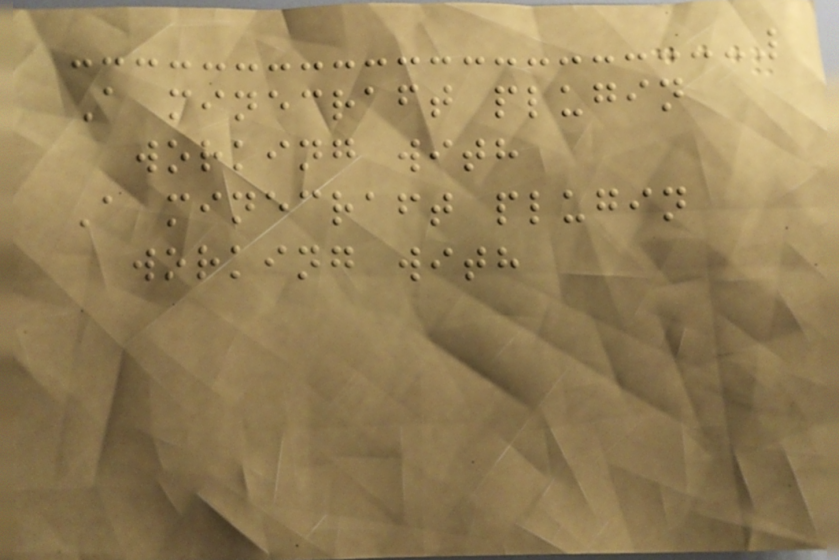A minecraft plugin
working with
A minecraft plugin
working with
